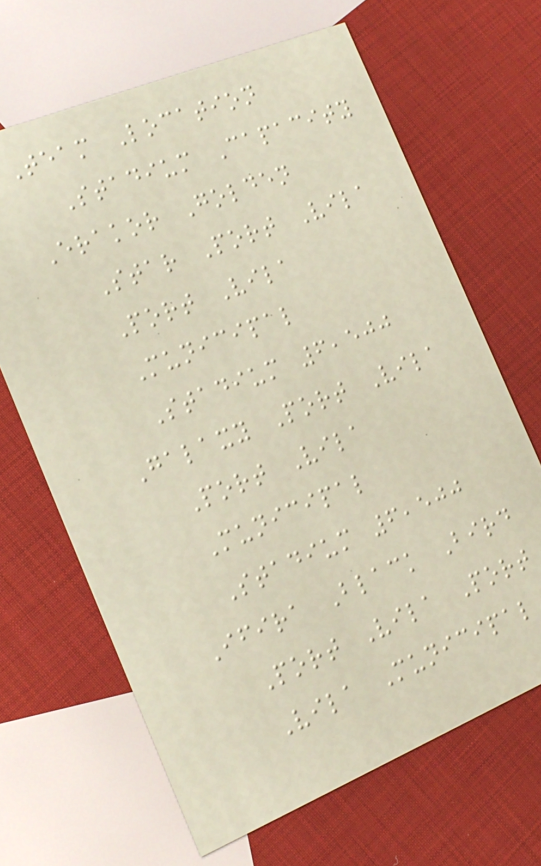Team Location
Stadium Capacity
Erakor Golden
Star Port Vila
Port Vila
Municipal
Stadium 6,500
Galaxy Port Vila
Port Vila
Municipal
Stadium 6,500
Ifira Black Bird
Port Vila Port
Vila Municipal
